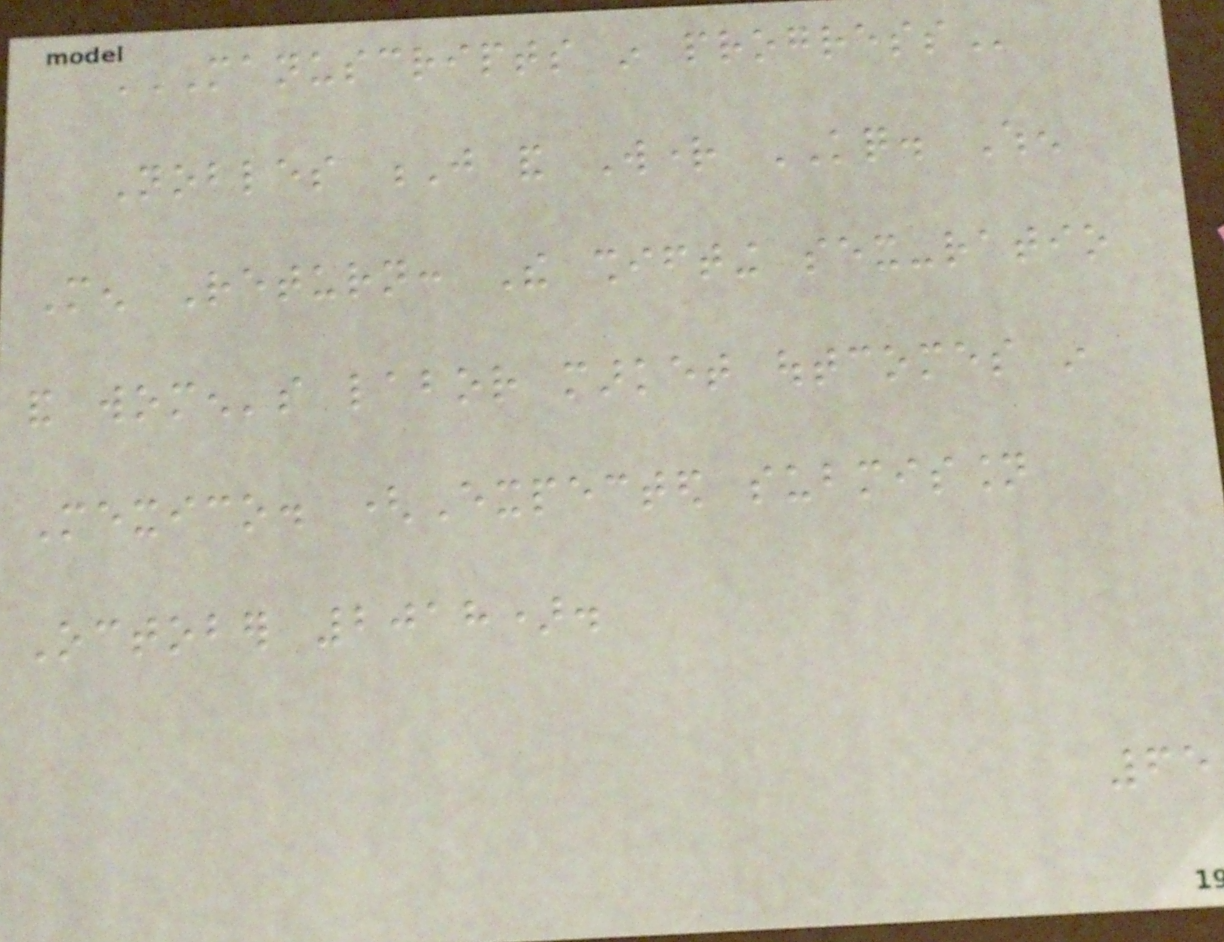MANUSCRIPTS IN PROGRESS
Nobles J and Wright KQ. When
Men Return: The shifting sex-ratio
and women's labor market outcomes in
Mexico. (Expected submission
October 2018).
65
